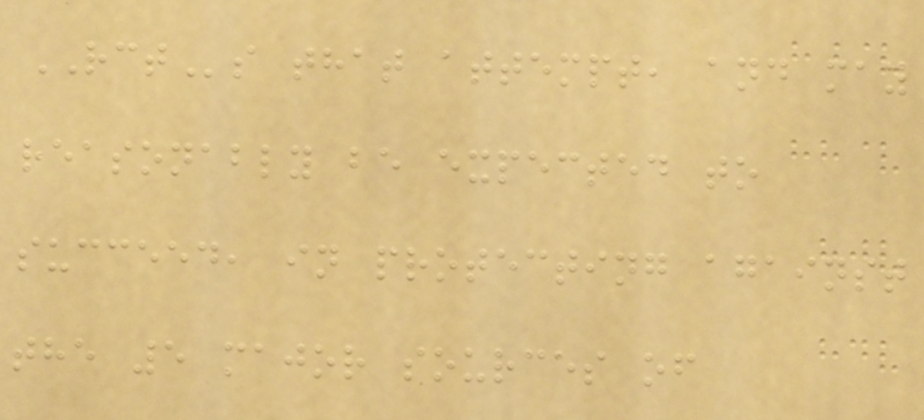RCTs that attempt, and may
reasonably be expected to
succeed, in protecting against
the 5 major sources of
